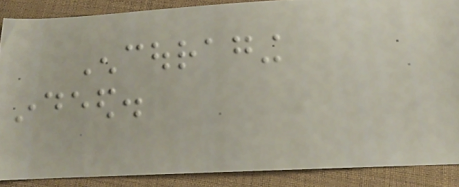Encouraging
indeed.
